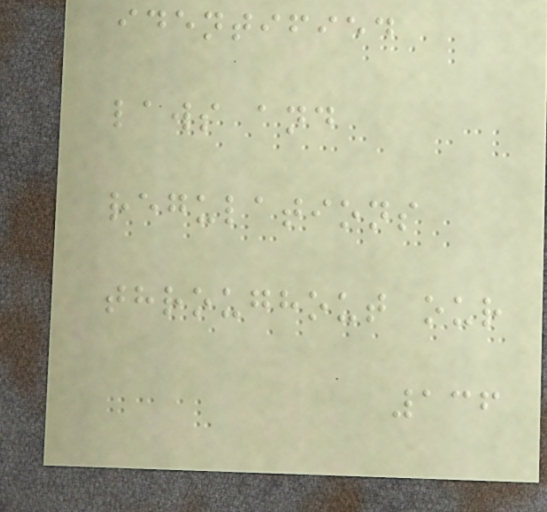identified
laws and
regulations
throughout our
136
